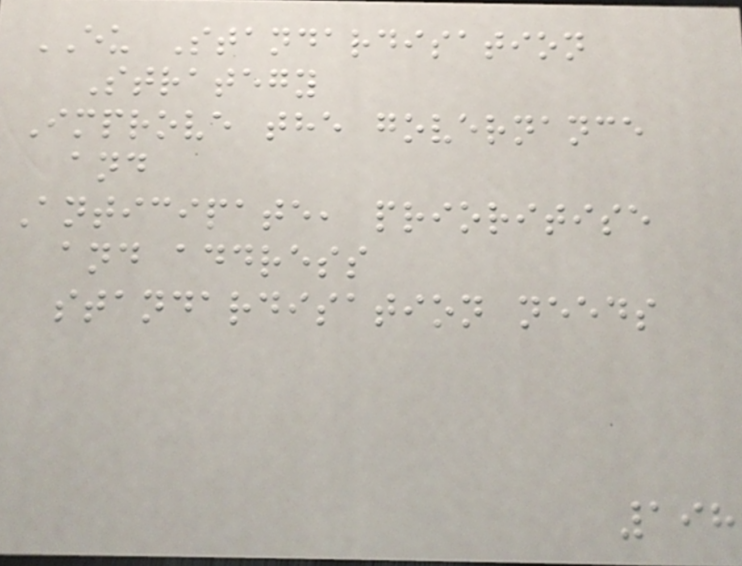EU Standardisation
Strategy
Improve the governance
and
Anticipate, prioritise
and address
standardisation needs
198
